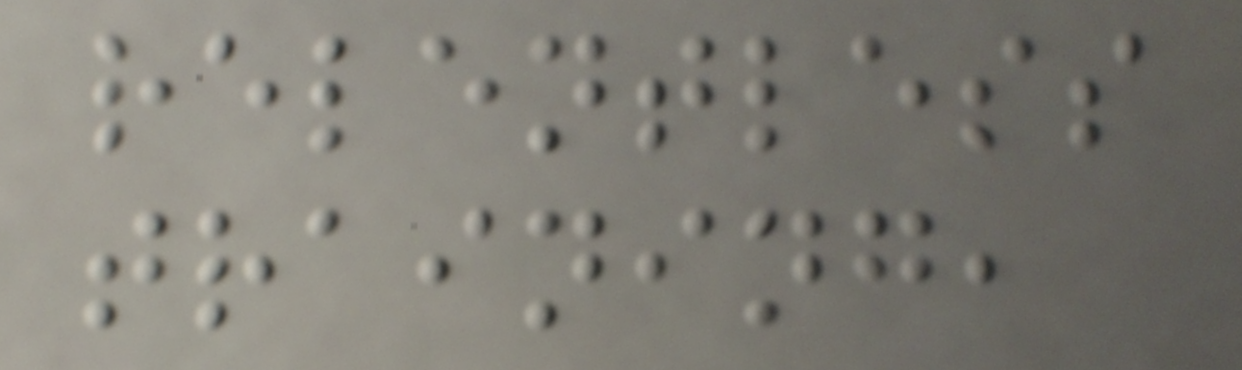relentless
training,
